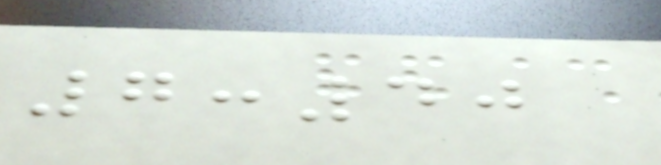7:40
